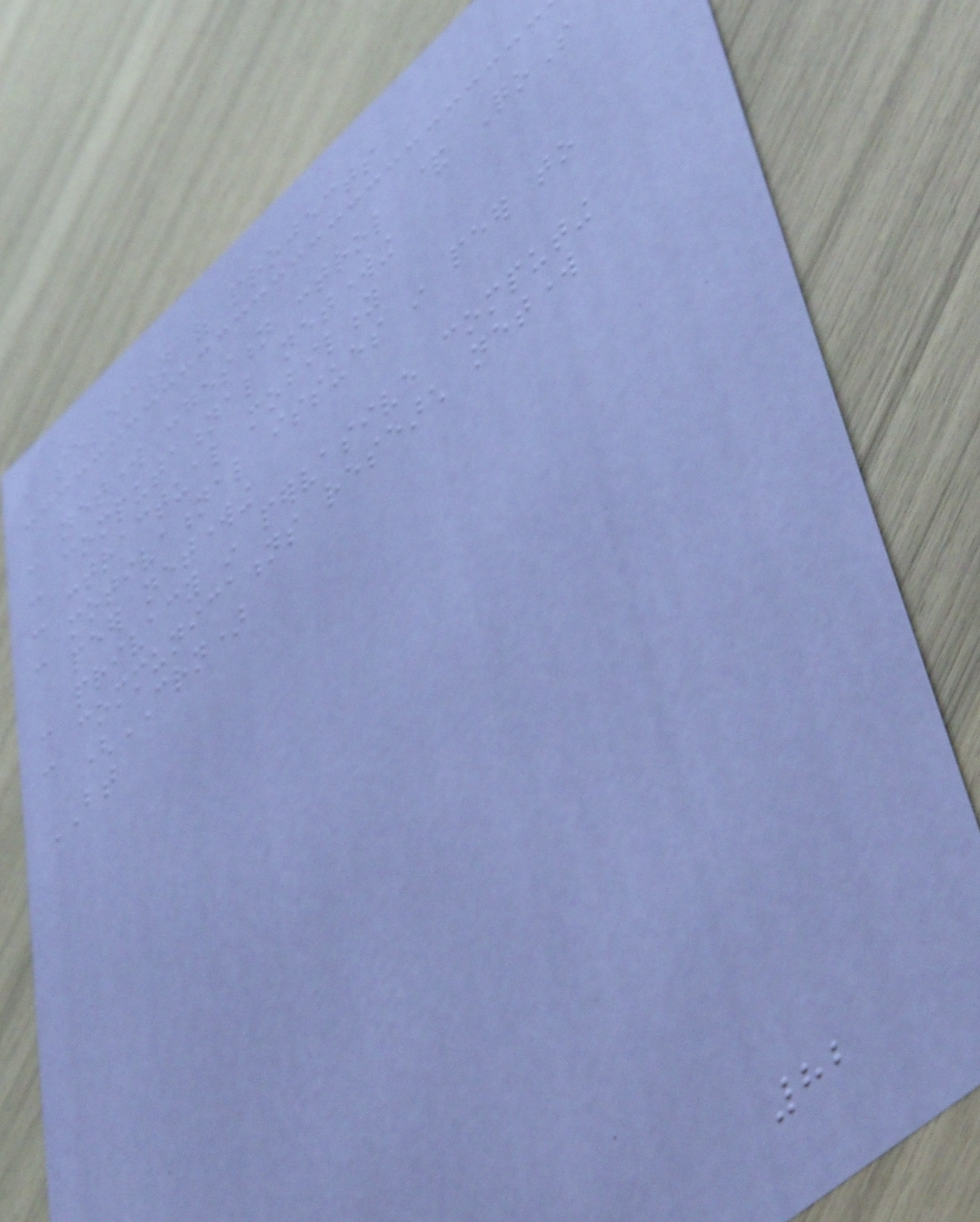a selection of projects
- network congestion control & QoS
- computational networking
- contractual mobility
- motivational issues in peer to
peer networking
- privacy in pervasive computing
- communications research network
(CRN)
BT
82
